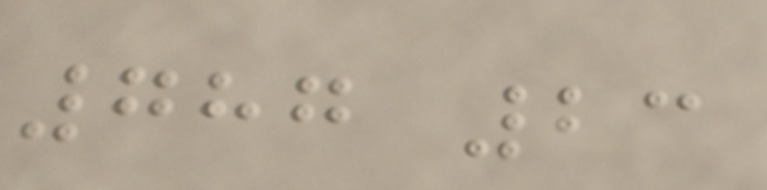787 23
